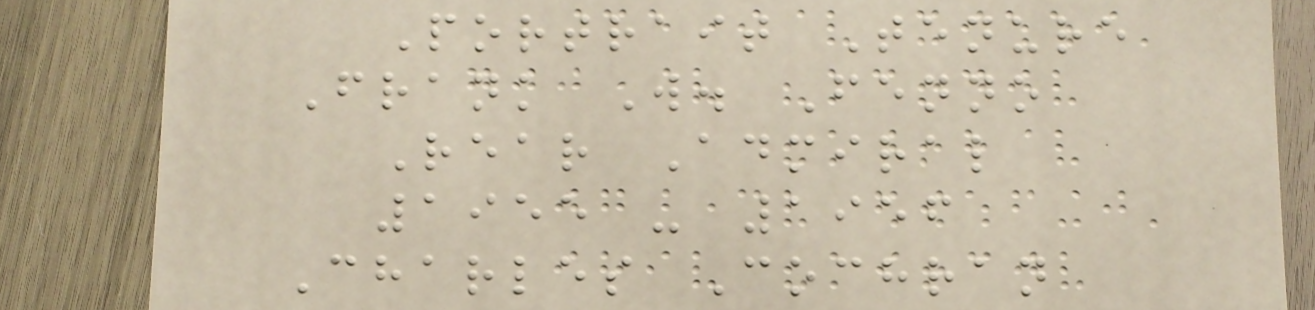Portrait Tenure
Frank W. Fenno
Rear Admiral
1955 - 1956
Charles Cochran
